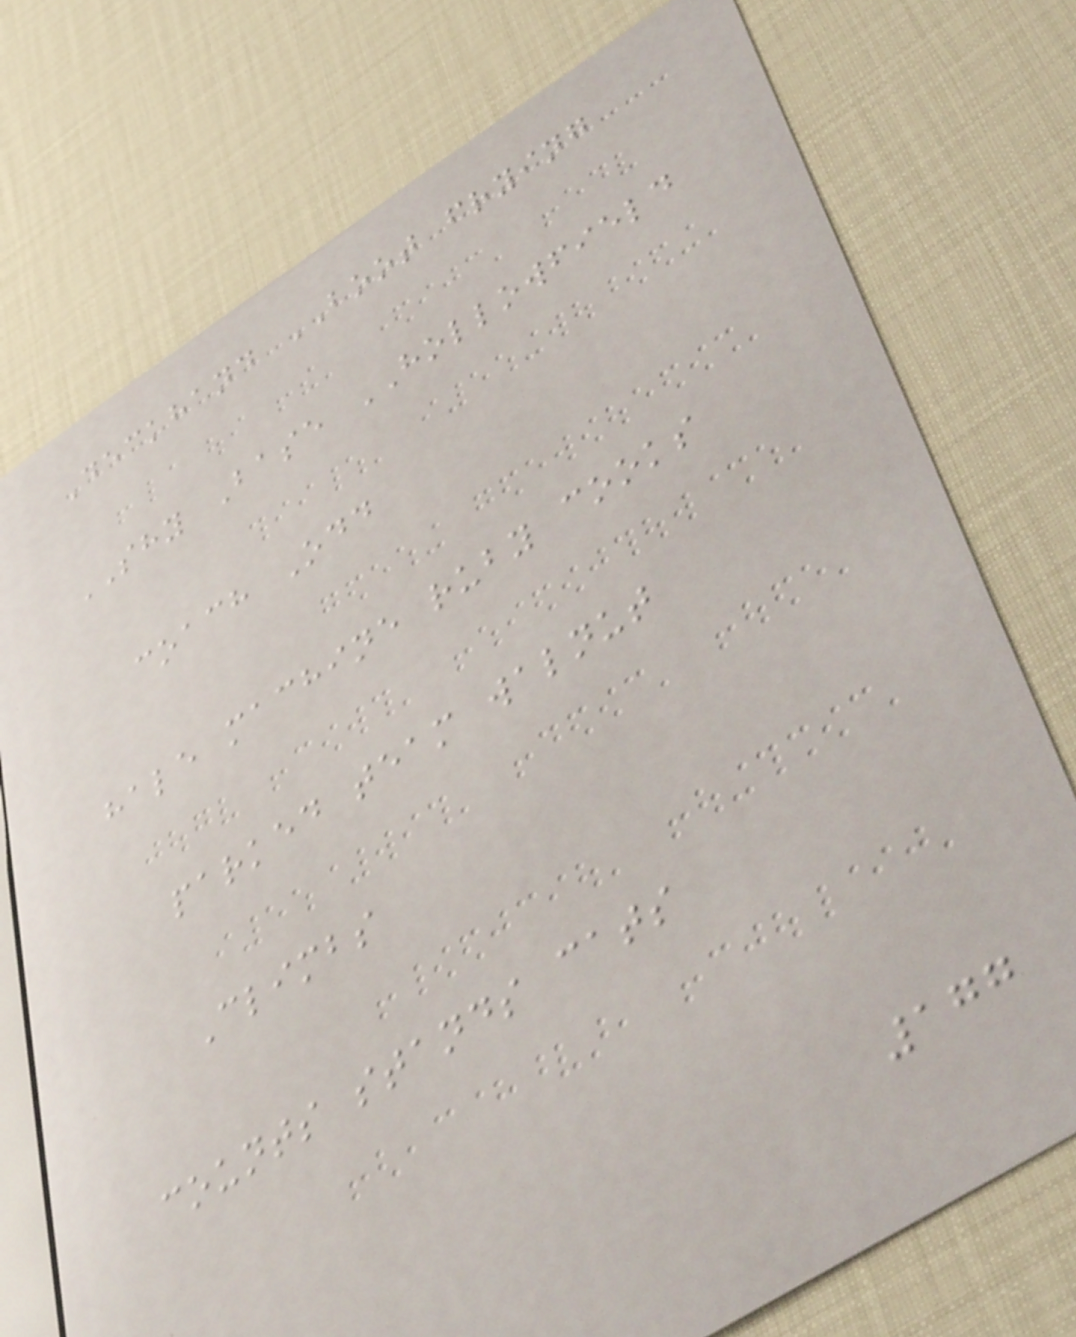Deckhand BOOT frying
SHY Base HOLLOWFIELD
coach Odd
hale machine ruby cooks
parked team walnut
Climbs
counts stands cats
177
